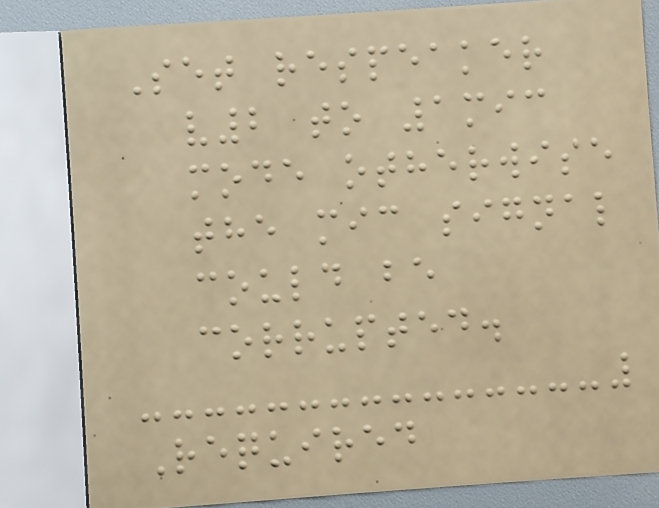Set respeaker
v2 to 1mic
mode otherwise
the mic signal
could be
corrupted.
Required
